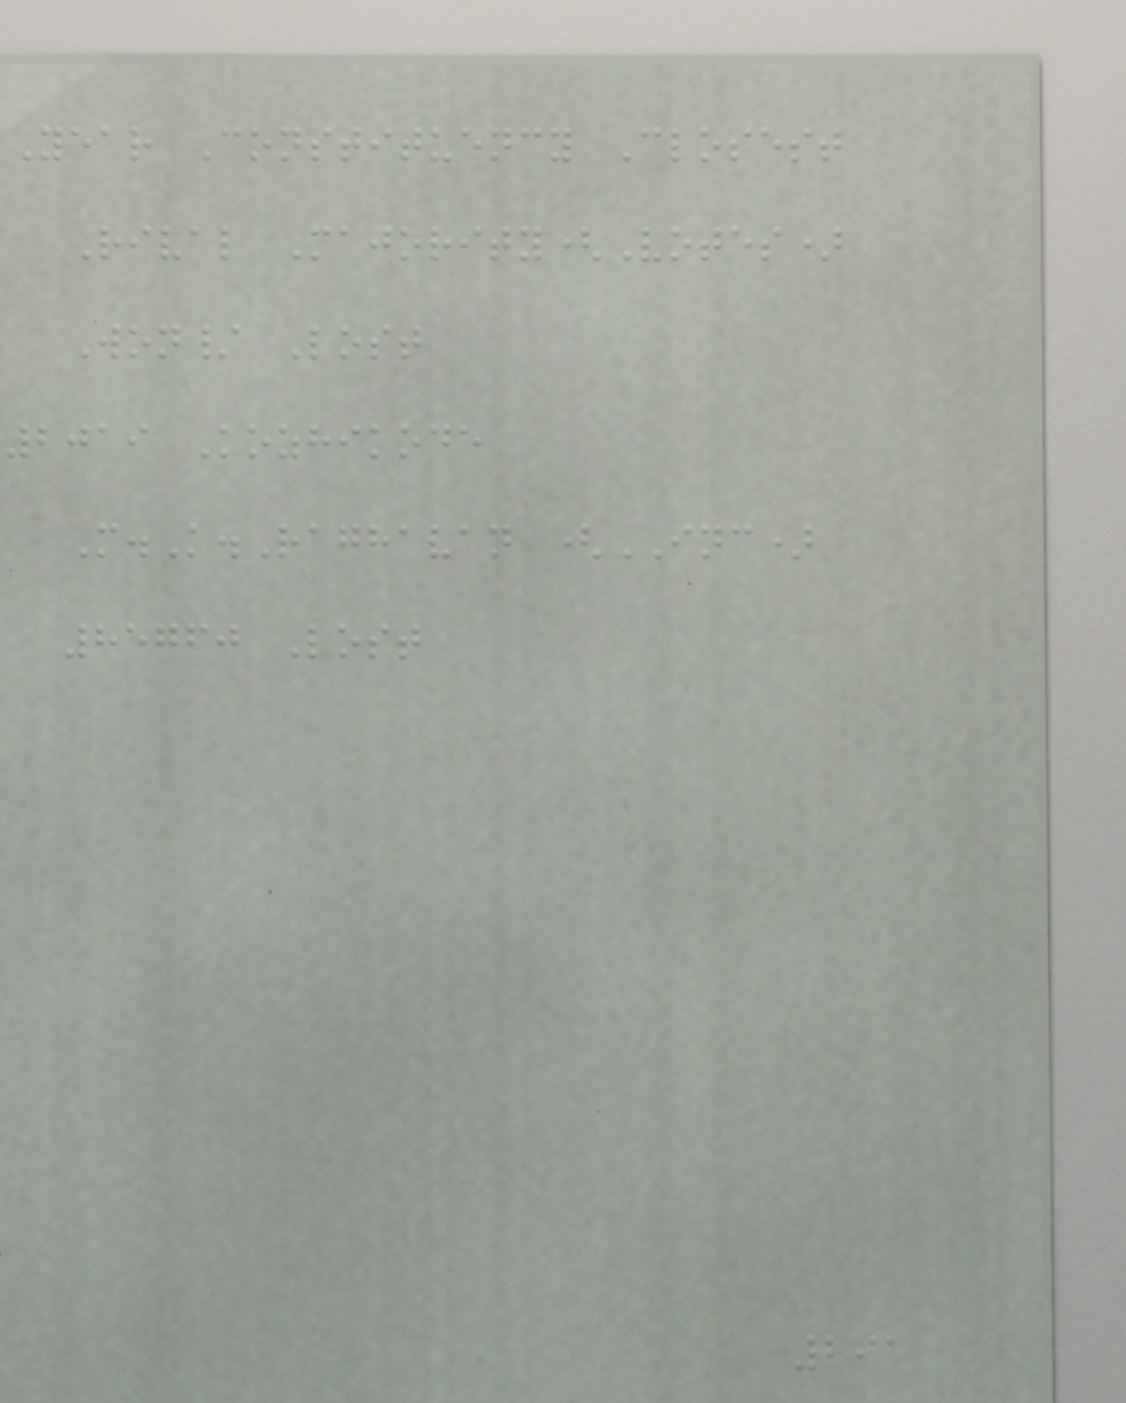Year Constituency Closest
Rival Majority(Votes)
Won/ Lost
2019 Kozhikode
M.K.Raghavan (INC)
85760 Lost
291
